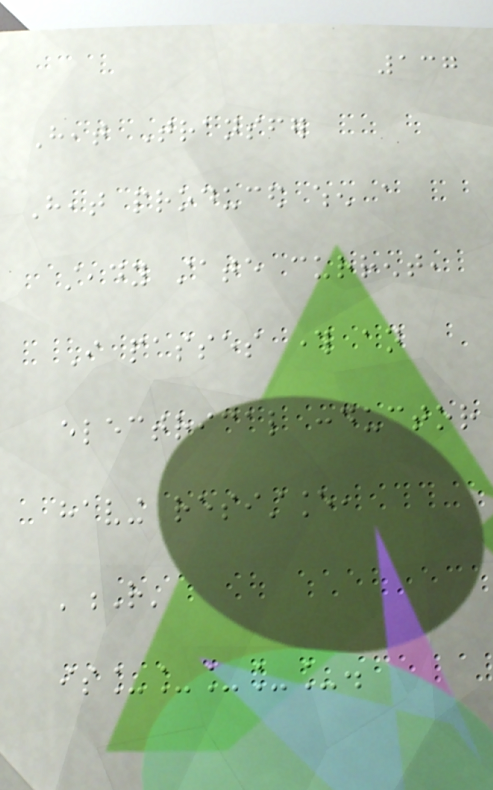137
Heat Transfer
Heat produced when a
steady state current,
I passes through an
electrical conductor
having resistance,
'R'
is_____.
